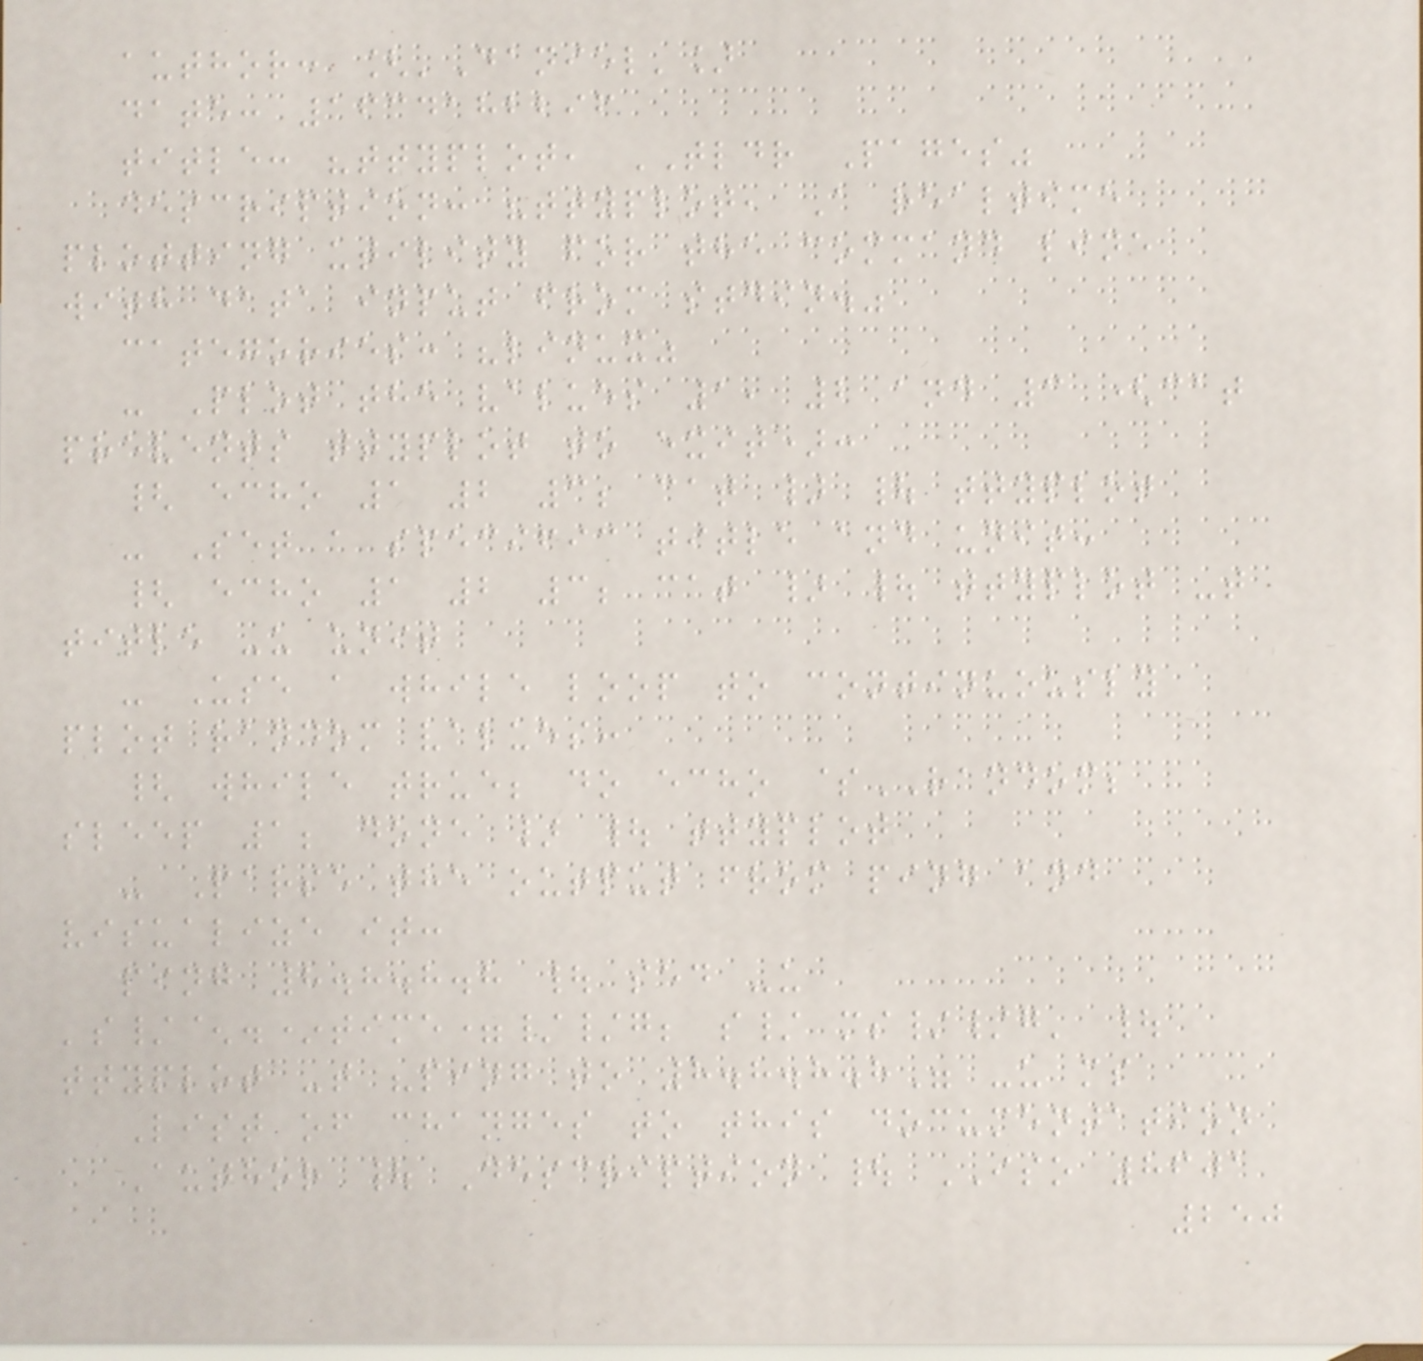author: ['Daniel']
date: 1634182296
title: "ttyplot, TLDR Pages"
description: "ttyplot, A realtime
plotting utility for the command line
with data input from stdin."
categories: "linux"
- Plot the values 1, 2 and 3 (cat
prevents ttyplot to exit):
{ echo 1 2 3; cat } | ttyplot
- Set a specific title and unit:
{ echo 1 2 3; cat } | ttyplot -t
title -u unit
- Use a while loop to continuously
plot random values:
{ while true; do echo $RANDOM;
sleep 1; done } | ttyplot
- Parse the output from ping and
visualize it:
ping 8.8.8.8 | sed -u
's/^.*time=//g; s/ ms//g' |
ttyplot -t "ping to 8.8.8.8" -u ms
List of changes to this documentation
Author | Description | ISO 8601
250
